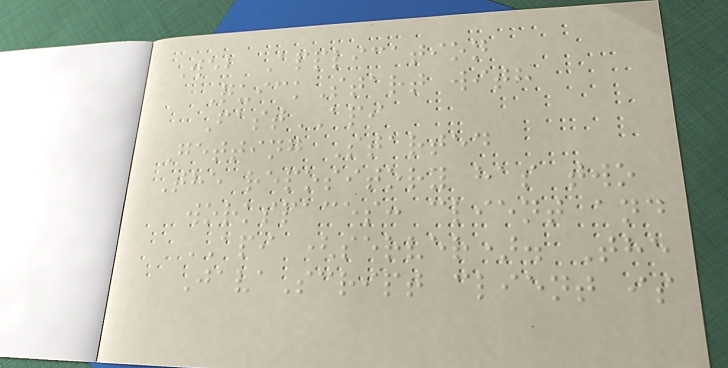Web Application
QuickStart with
FastAPI
Getting Started
The repository has two
workspaces: client and
API (server). The
JavaScript client is
